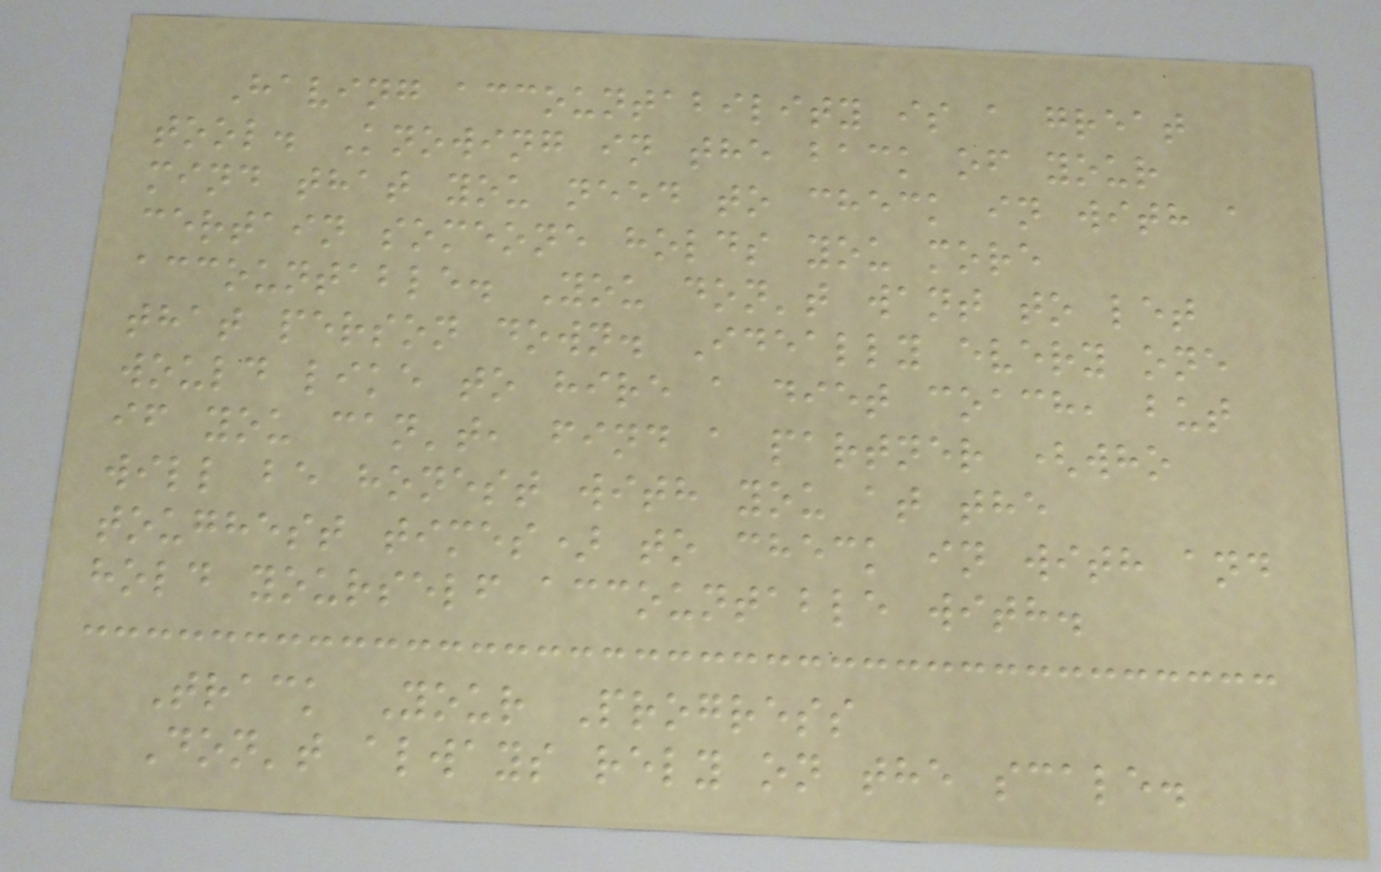Having accountability is a great
tool. Knowing in the back of your
mind that you need to check in with a
certain someone holds you more
accountable. You don't want to let
that person down. Ideally every one
would like to hire a diet coach, but
if you can't, find a partner (who
will be honest with you at the
toughest times) to check in with and
hold yourself accountable with.
Track Your Progress
Don't always rely on the scale.
